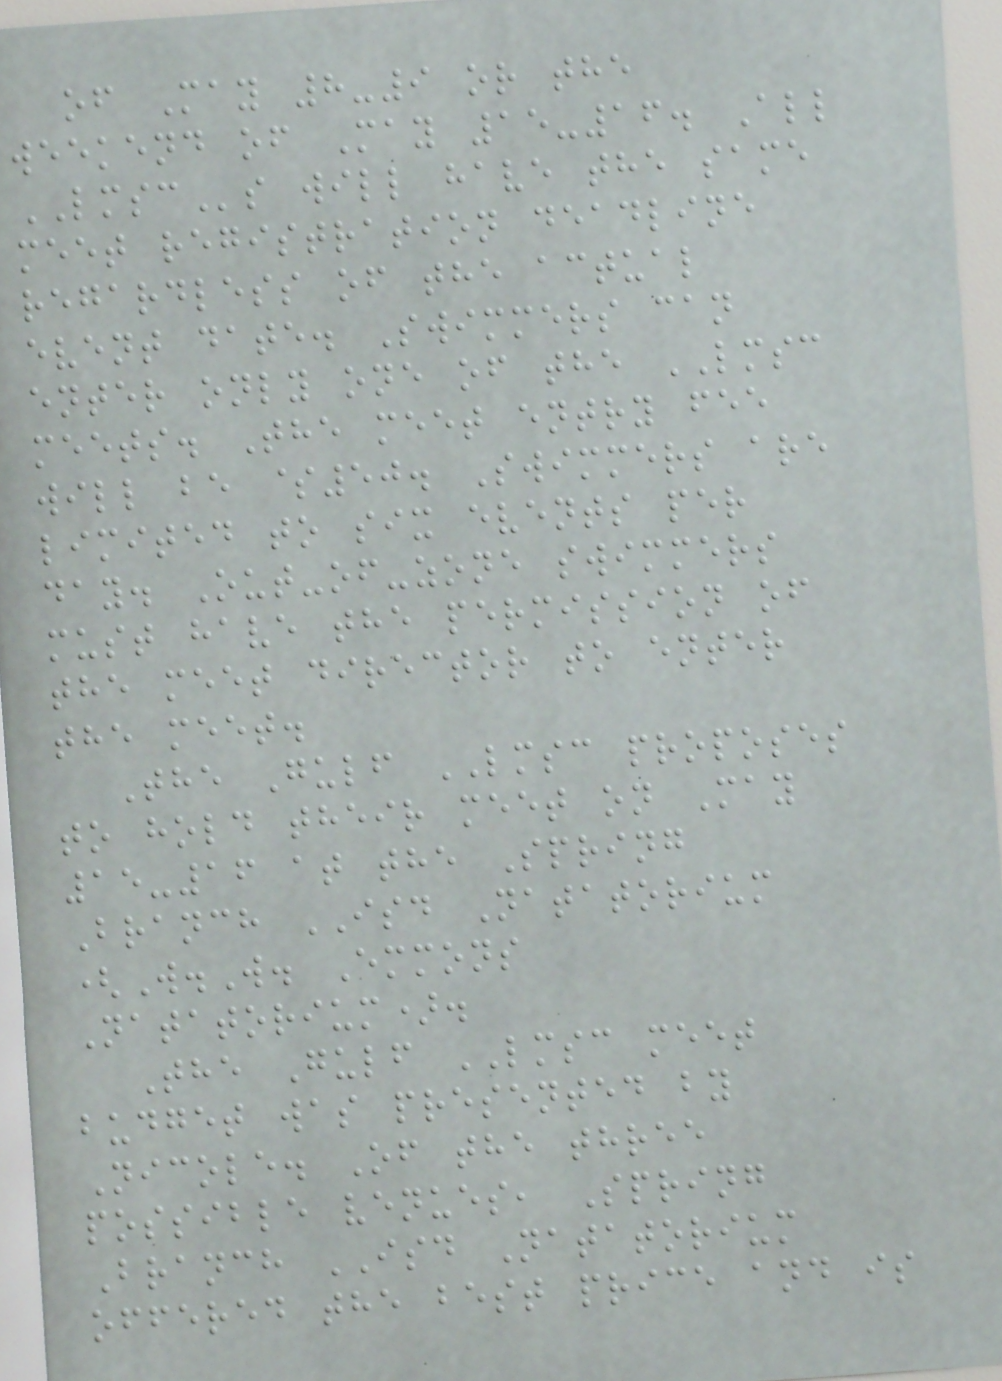of May 8-9 or the
weekend of May 15-16. All
LMSCs will have the same
meet registration deadline
regardless of the actual
event date. Swimmers can
enter only one of the LMSC
meets. The meet entry fee
will be $50. Swimmers are
limited to six events per
day. Out-of-zone swimmers
must have the permission of
the meet director to enter
the meet.
The Gulf LMSC proposes
to hold their meet on May
15-16 at the Spring
Branch ISD Natatorium
(W.W. Emmons
Natatorium).
The Gulf LMSC meet
budget was presented by
Nicole. Of the three
possible venues, Spring
Branch ISD Natatorium
offered the best price and is
